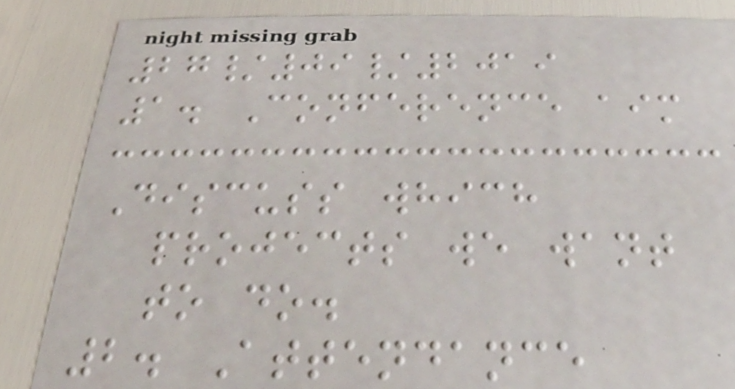27/09/2019
1. Conference aim
Discuss which
projects we want
to do.
2. Attendance
